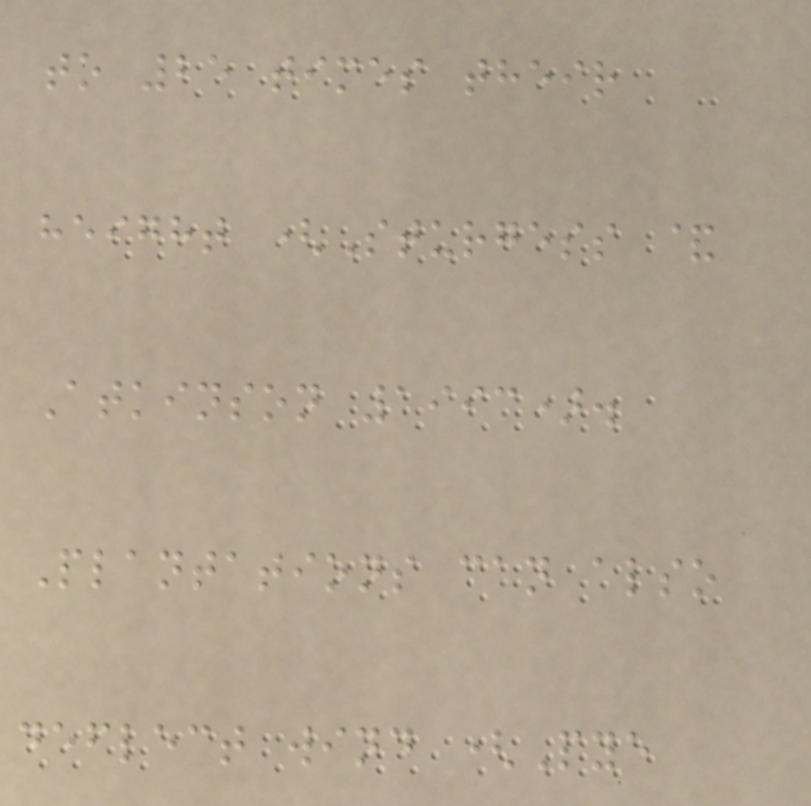to 25 times their
height (Sturgess &
Atkinson 1993).
Plantations can also
deflect wind (Pye
